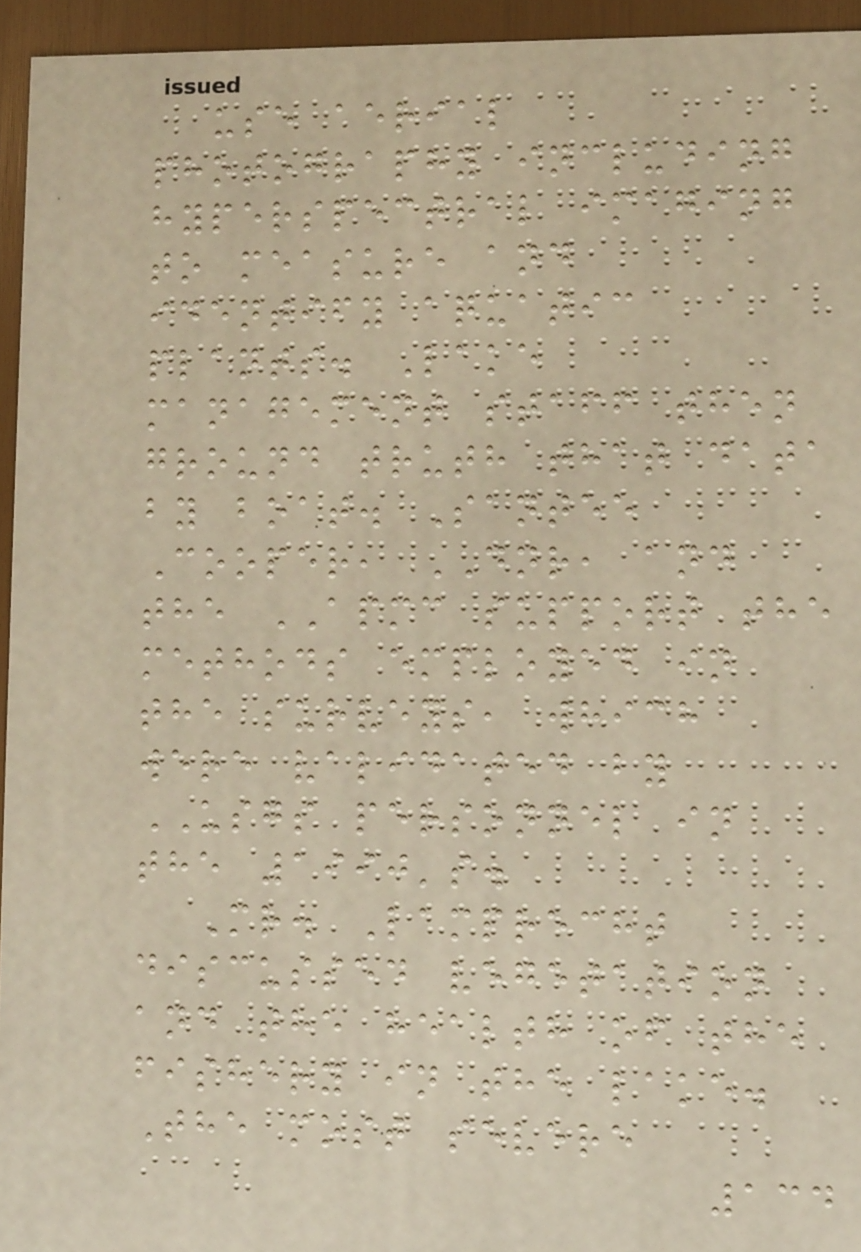use aerial
photography including
hyperspectral imaging
to measure and
identify aquatic
plants. Lake
management staff then
ground truth that data
by boat. Santee
Cooper, DNR, and
the APMC support the
methods employed in
the surveys, which
were validated by
USGS personnel in
the 1990's.
Mr. Lamprecht
discussed vegetation
and the health of the
fishery in the lake.
The most severe
134
